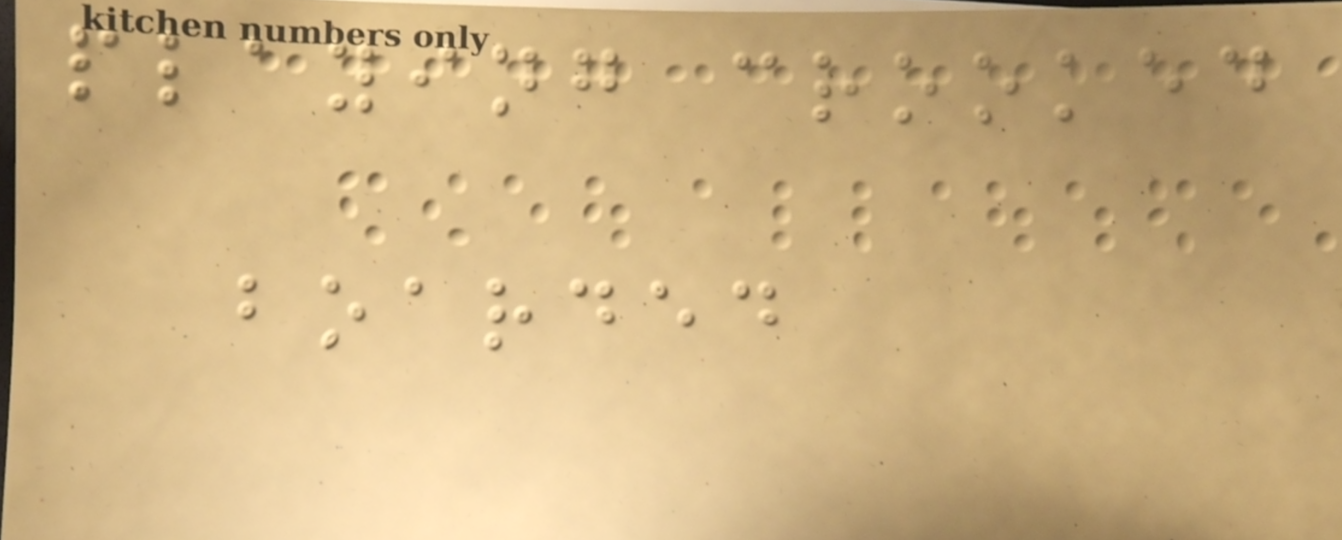playing crooked
boarded
